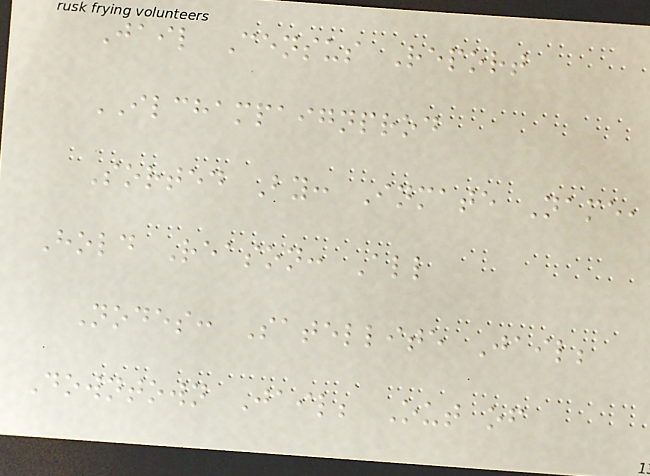Jail Census Report
ILCHAMPAIGNPROD
Sorted By: Inmate Name,
Hold Reason: All
Nodes: Satellite Jail;
Downtown Jail; Out of
